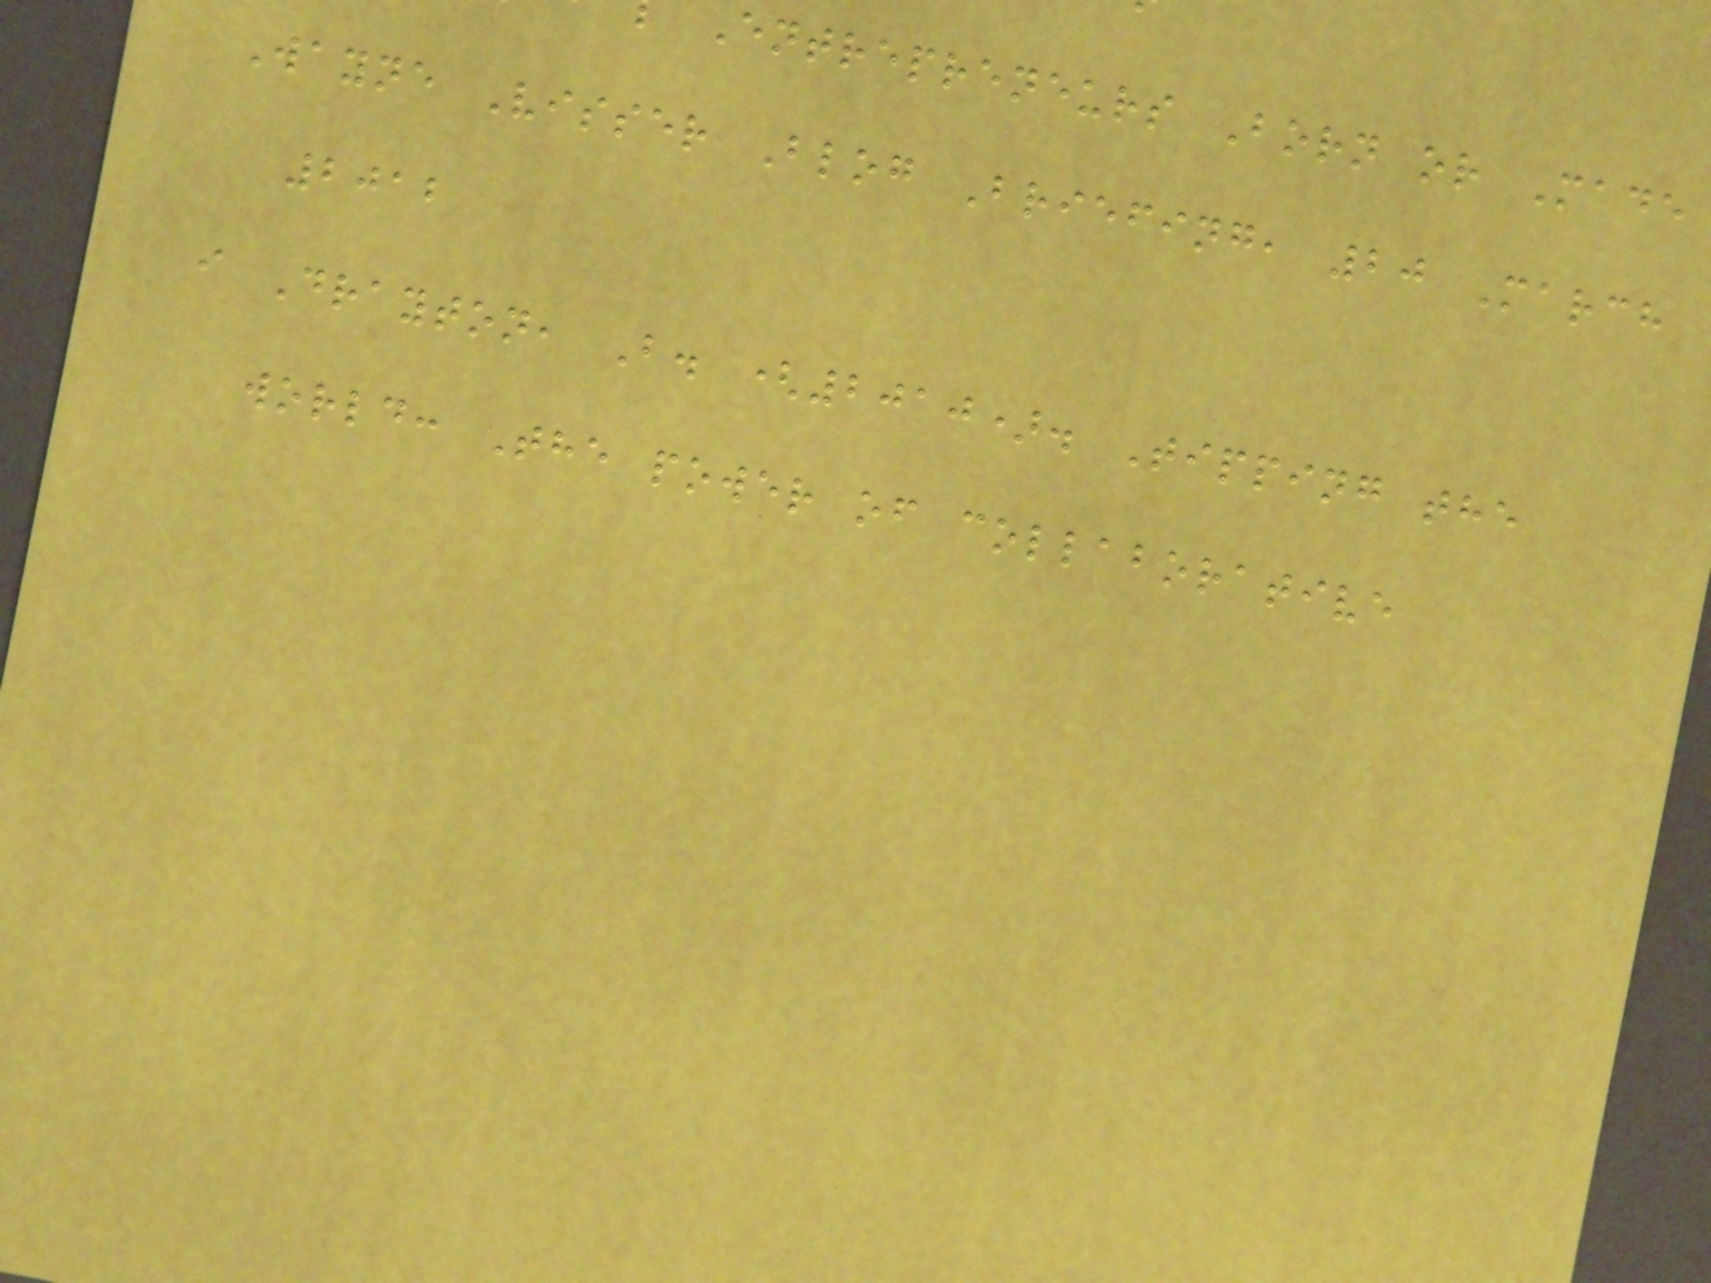Entrepreneurs Born or Made
Wayne Visser Blog Briefing, 20 March
2012
i Drayton, B. (2010). Tipping the
world: The power of collaborative
